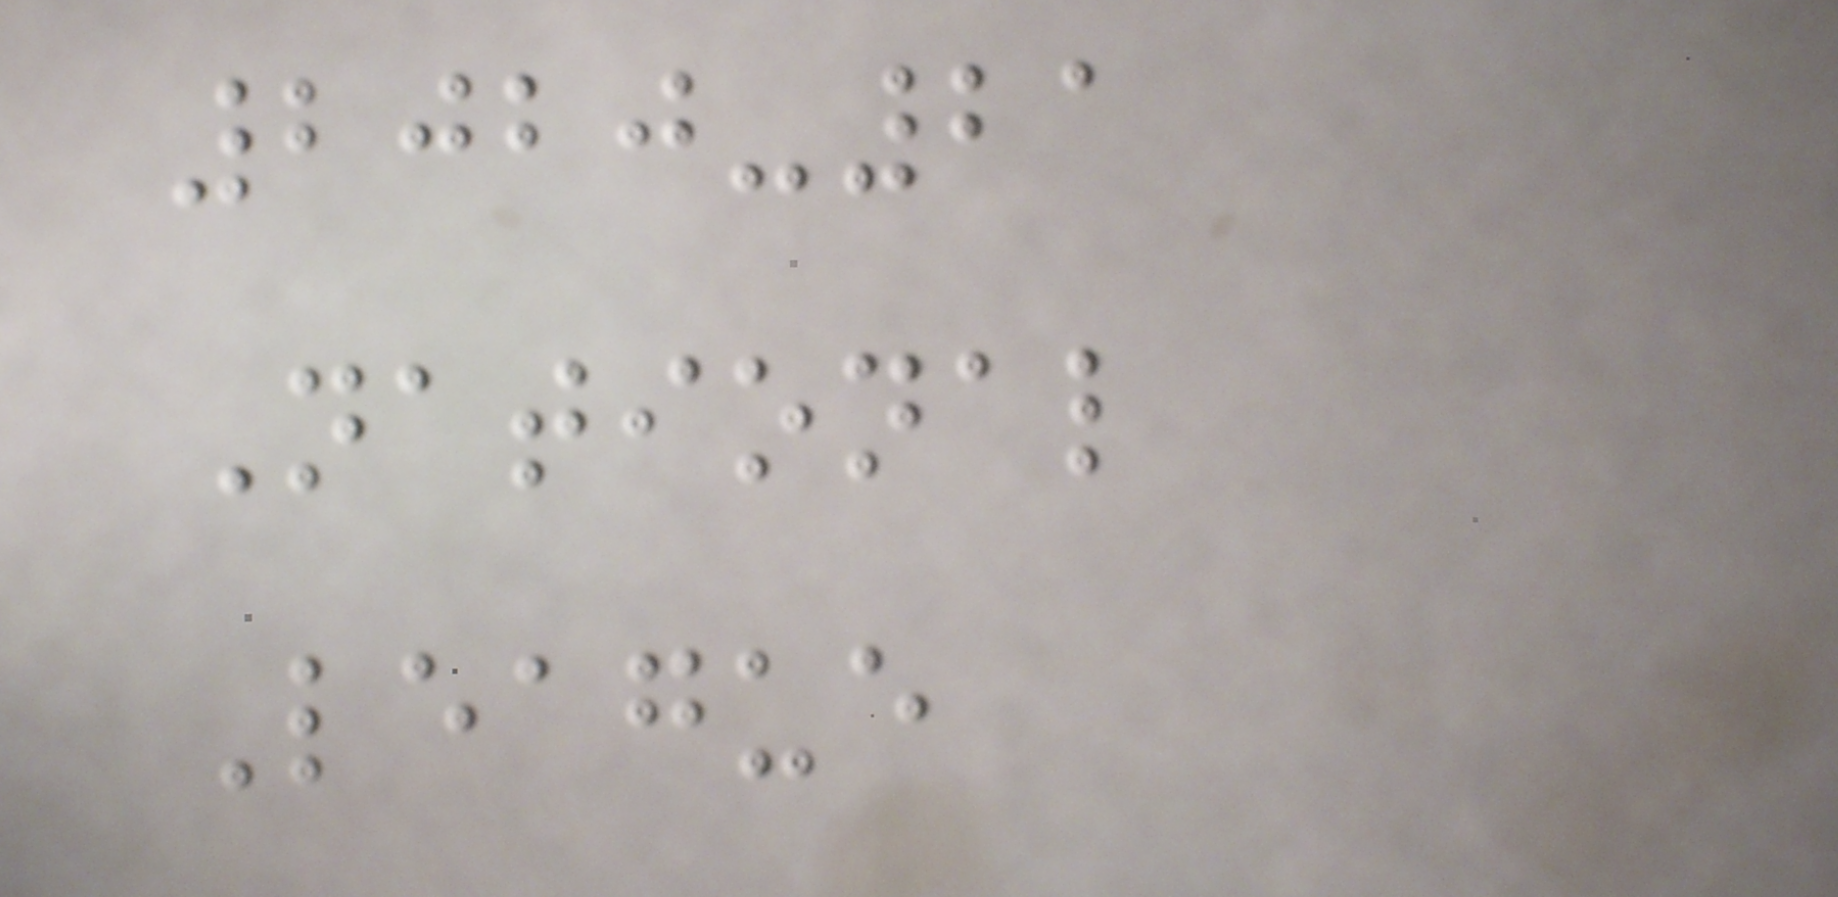2020-21
National
League
